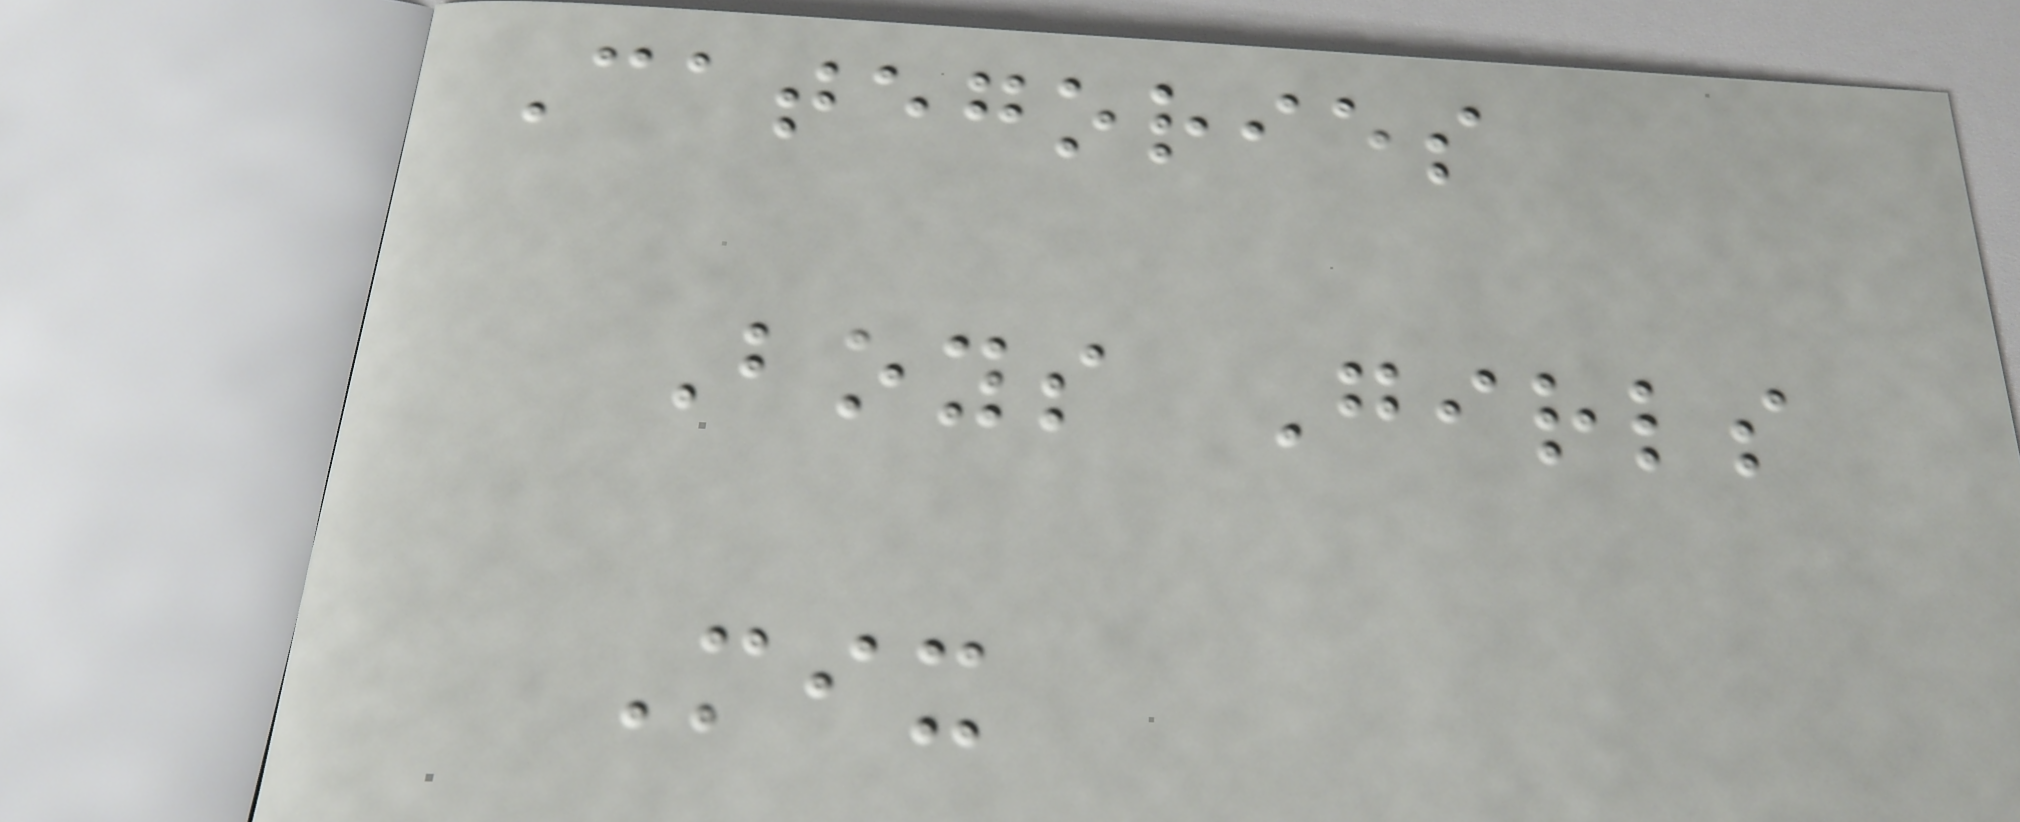Categories
Boys Girls
Mix
